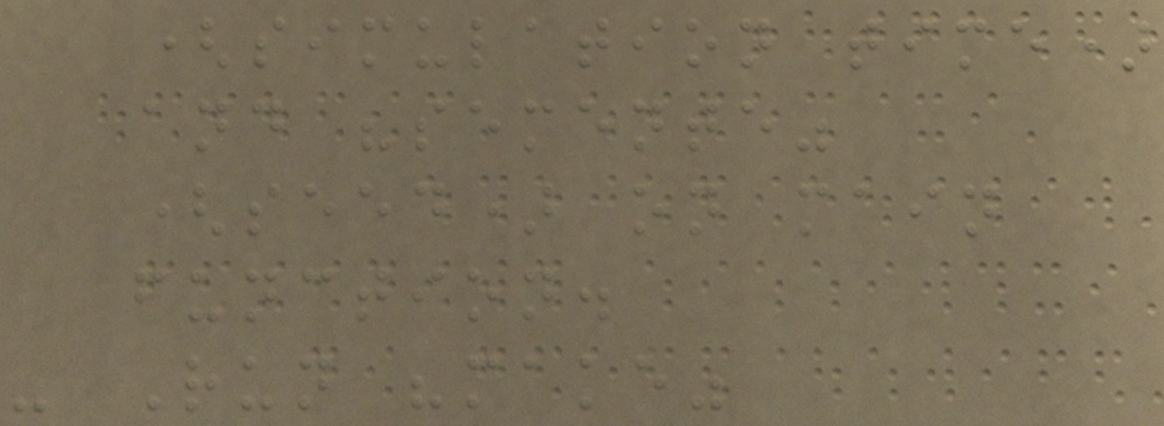(simulation time)
and "semente"
(seed) on main
function.
- Run "make"
